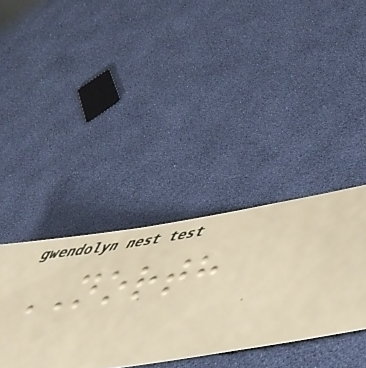NORTH
